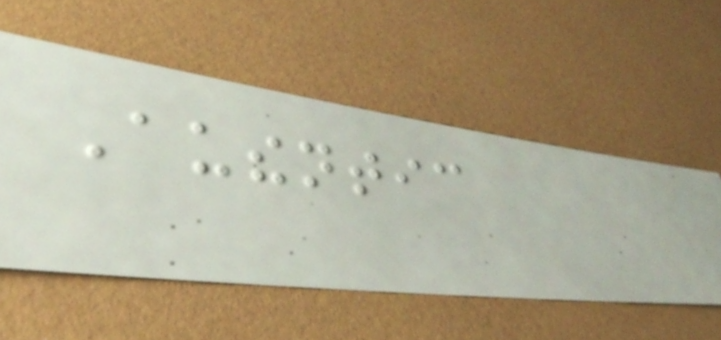Authentic
